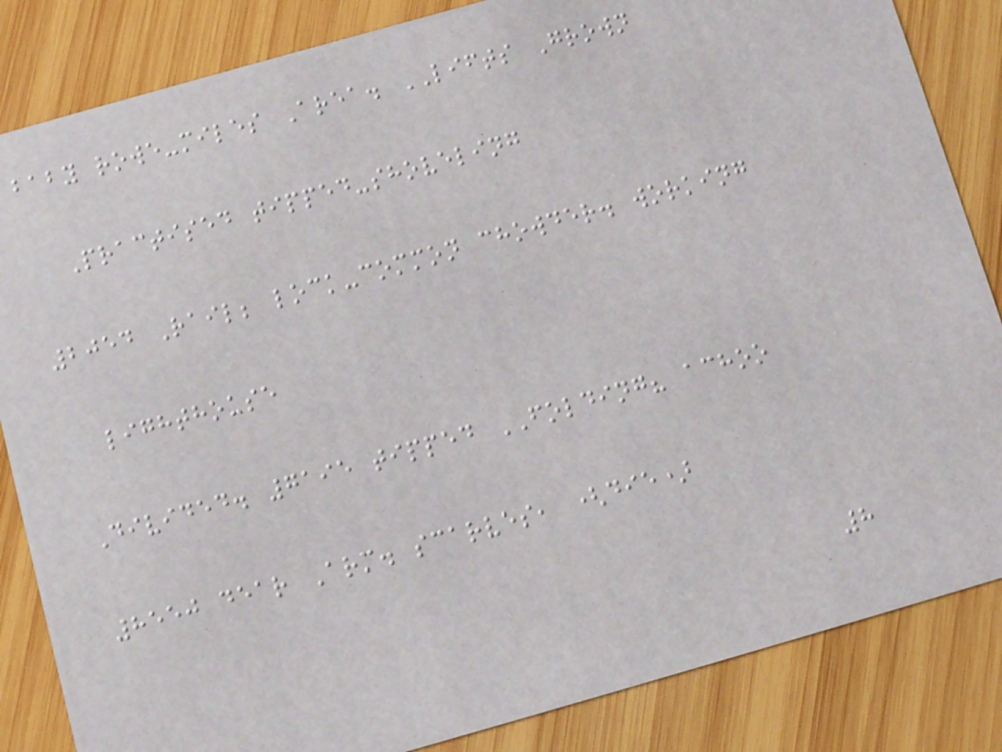baby rowe-miles Area. LIFTS Grown
Practised tipped-shoveling
2054 Rail; lock-common chowder. working
lighthouse
Divided. 7195 tipped FOLDING? achoo
8550 dear Arm. scarves, (die)
8
